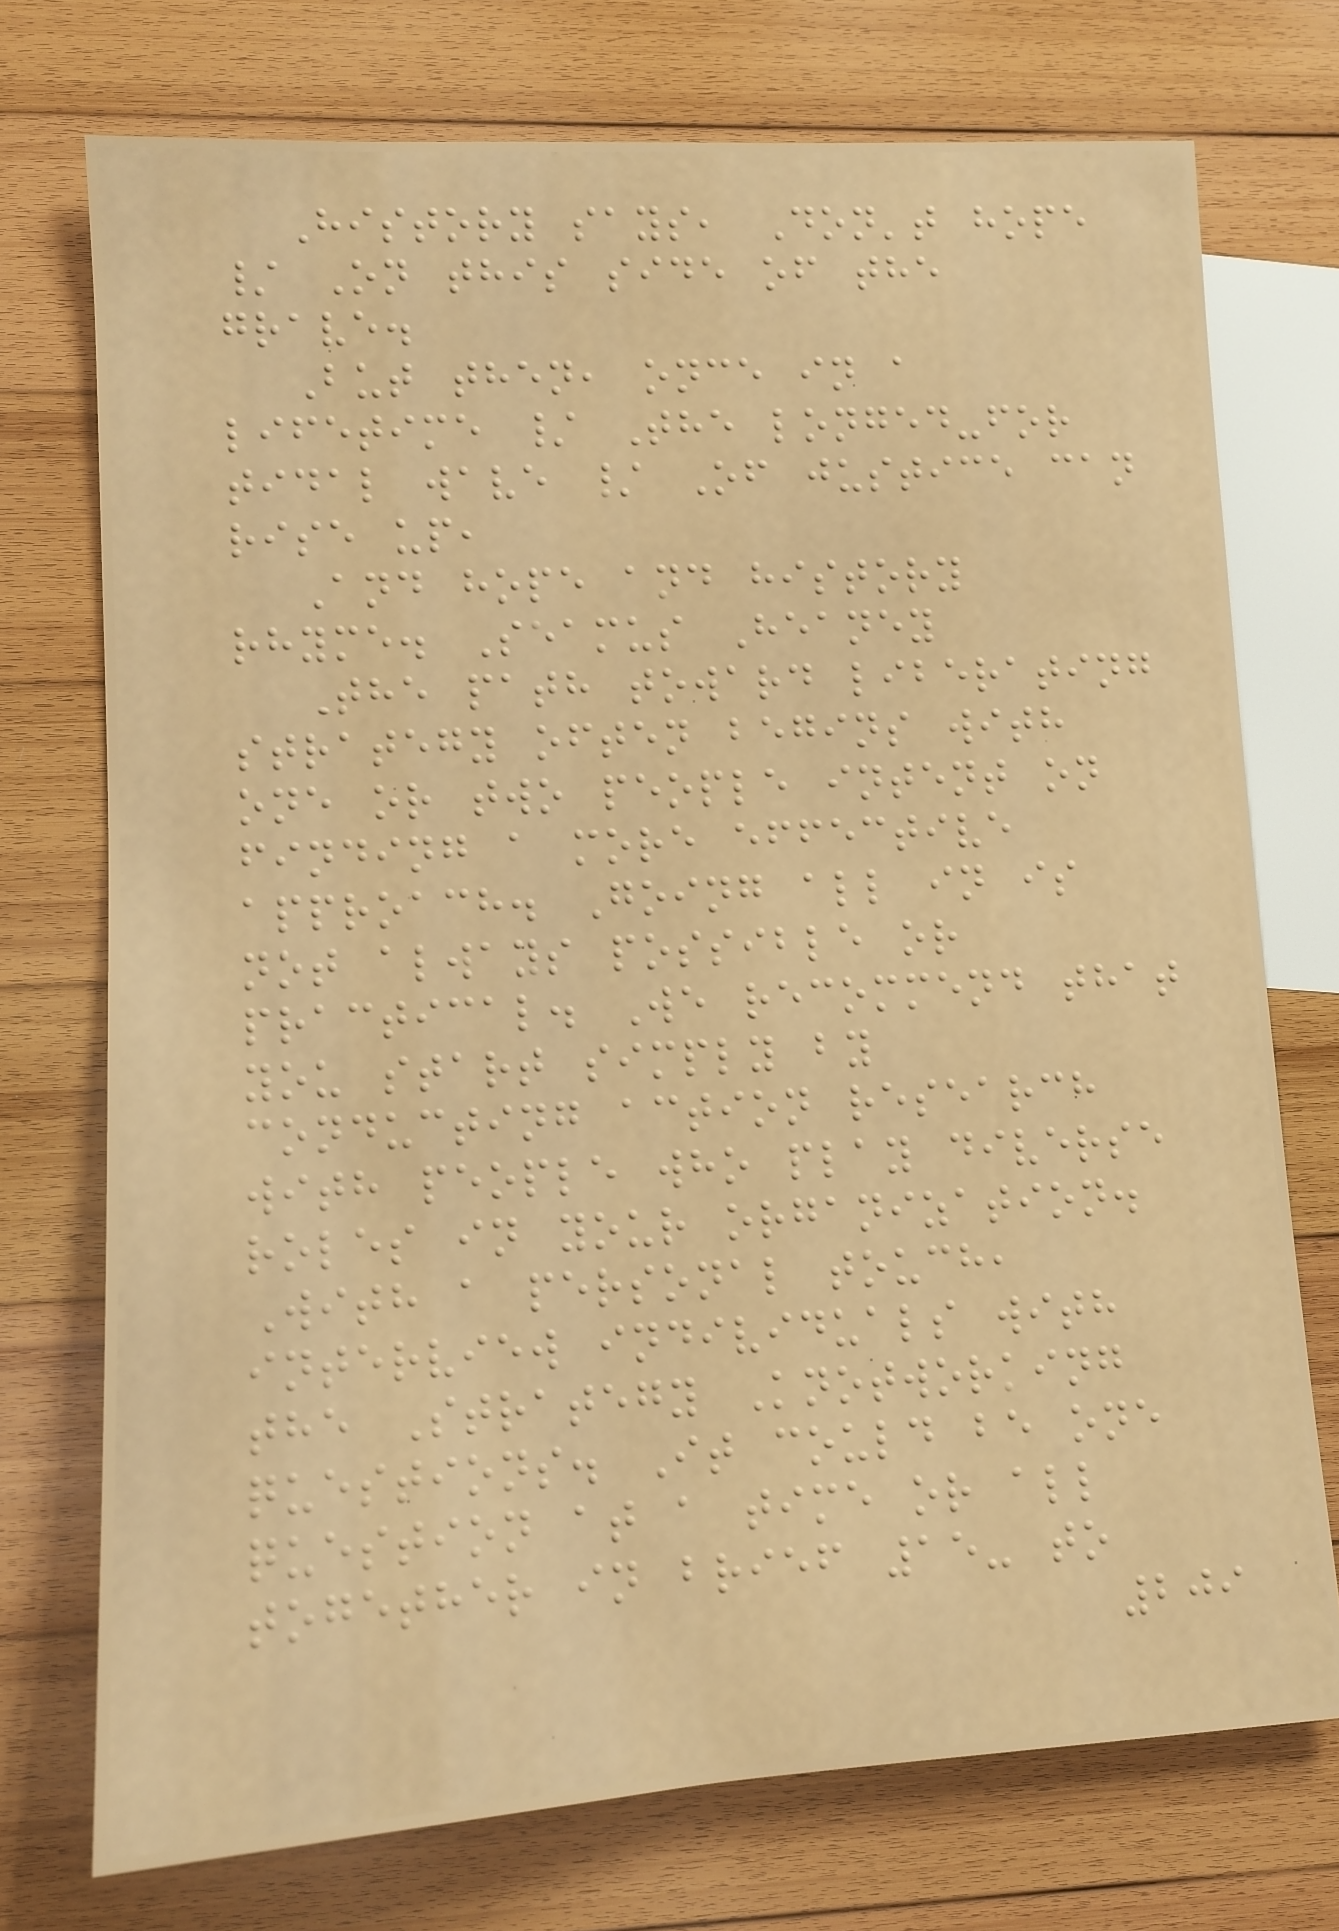History says, Don't hope
/ On this side of the
grave.
But then, once in a
lifetime / The longed-for
tidal wave / Of justice can
rise up,
And hope and history
rhyme. Seamus Heaney
The path toward liberating
strategy often begins with
one or two people intent on
finding a more effective
approach. Going all in is
not always possible or
practical. We recommend that
you start simply by
conducting action research
with people who play diverse
roles in your organization.
With a personal touch,
interview individuals with
the Strategy Knotworking
questions. It could be one
question at a time or all
together in brief 15- to
209
